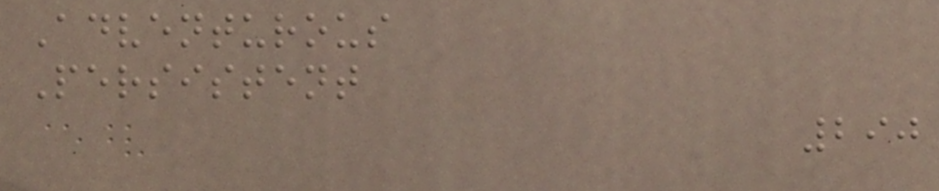Adventurous
Persistent
290
